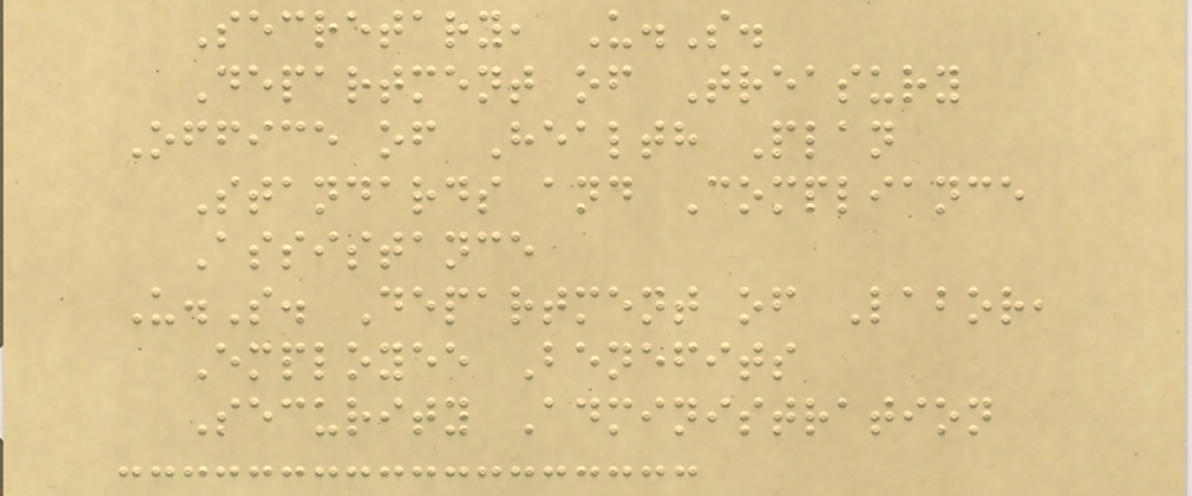Secretary, U.S.
Department of Treasury
Office of Health Plan
Standards and Compliance
Assistance
U.S. Department of Labor,
Employee Benefits
Security Administration
